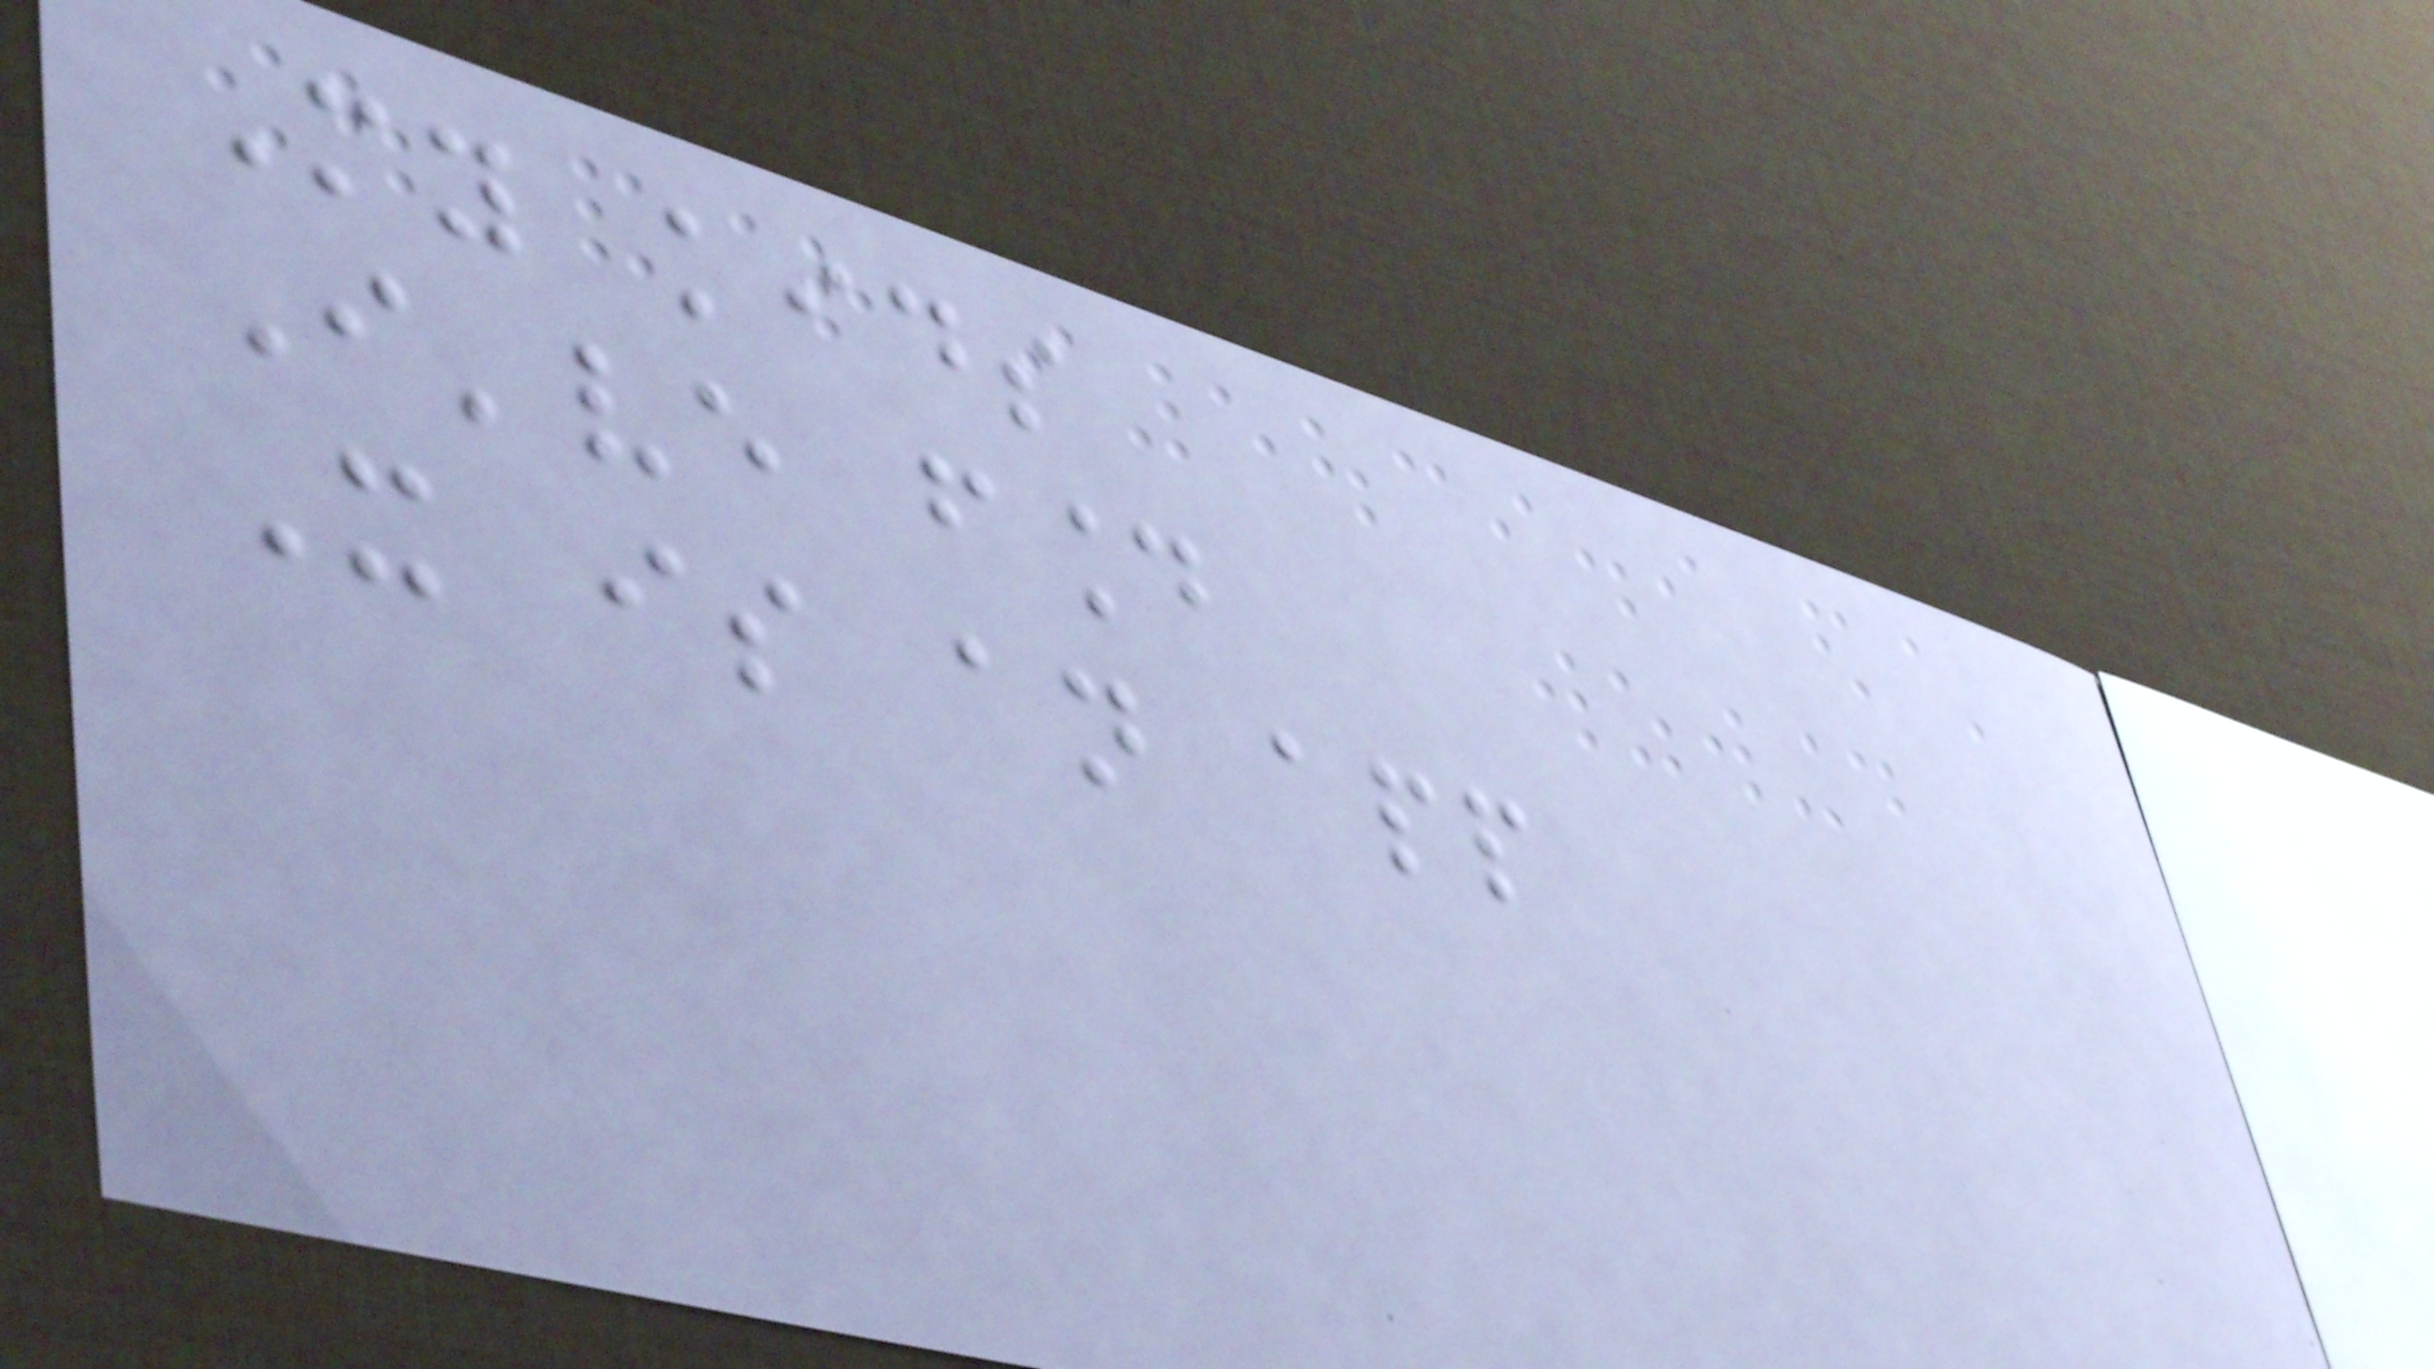My kids
I've found
It is an app
